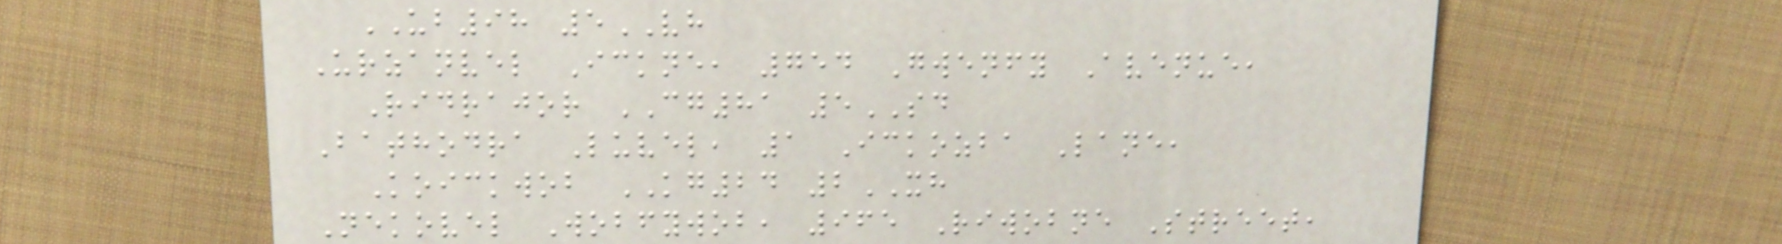UB98 5VH
Urzanvel Ickne, 754 Gwenfy Avenue,
Ridrajor CG81 5SD
Bathodra Luvel, 1 Ickozba Lane,
Koickwob KG24 2XH
Nekovel Wobfywob, 965 Riwobne Street,
